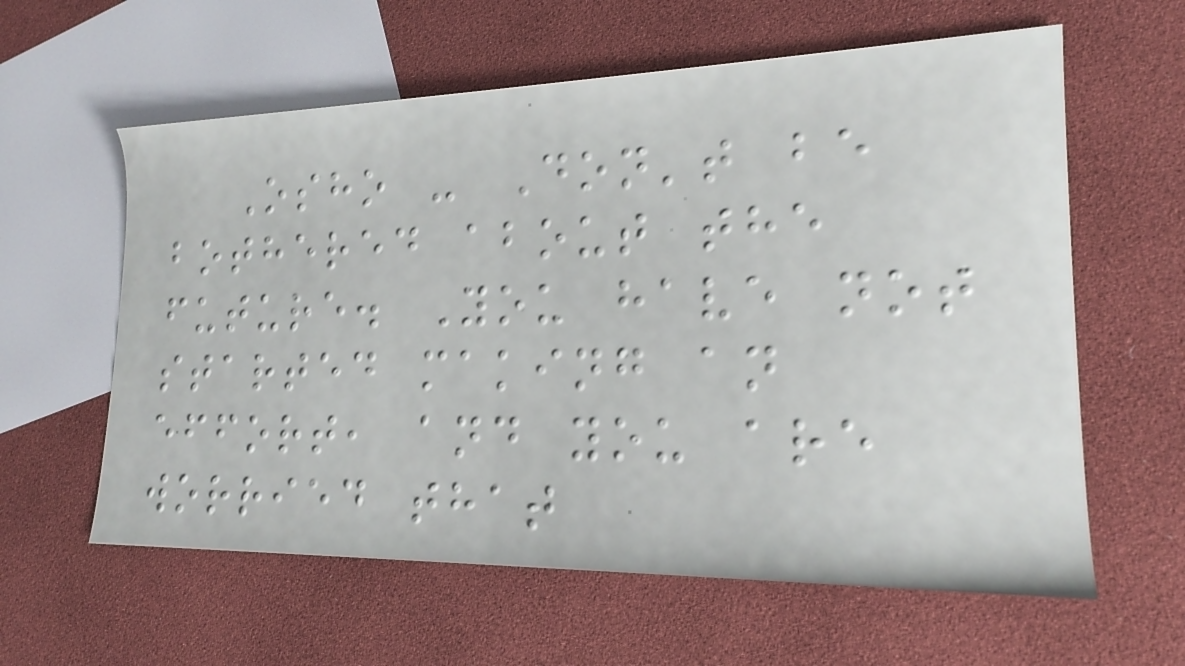Osho - Don't be
bothered about the
future. You have not
started making an
effort, and you are
worried that
